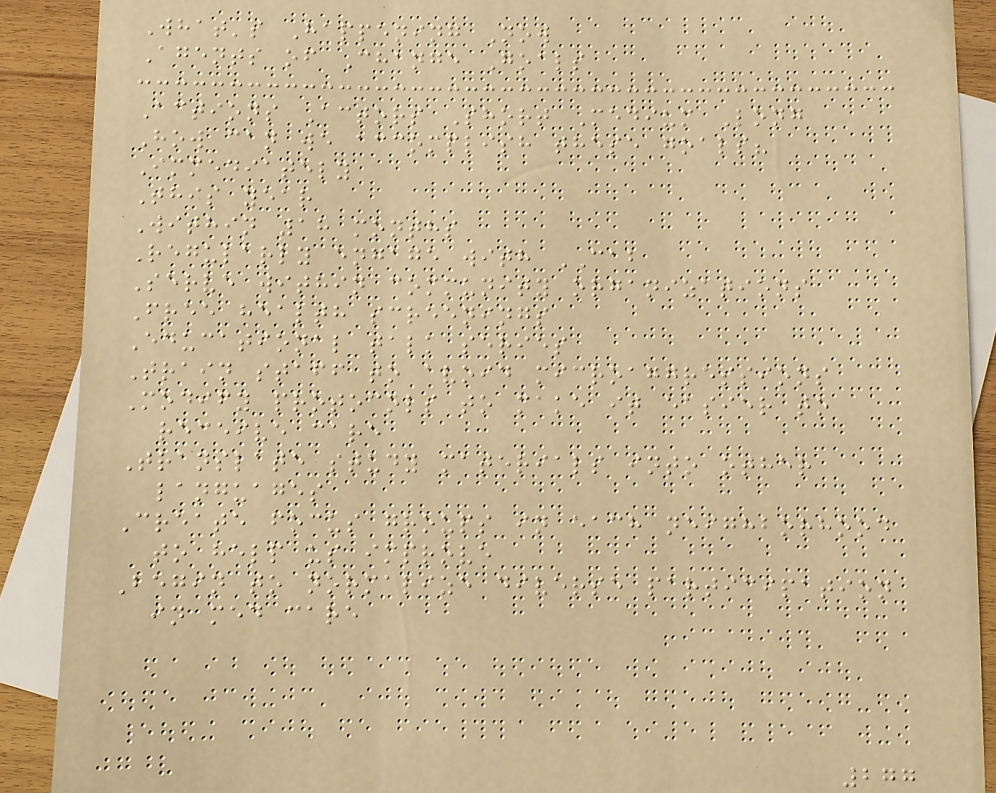What's Happening Now
Agents of Change Goals
Actions Actors Short Medium Long
How can we accomplish these goals?
Immediately
This year
Within 18 months
Regularly engage with CAB
Serve within community organizations
Free health screenings
Educational talk series
Train staff to avoid microaggressions
Modify protocols to make it easier to
receive care
Translate study materials into other
languages
Create focus groups in each neighborhood
to help us improve
Begin to normalize diverse participation
in med care
277
